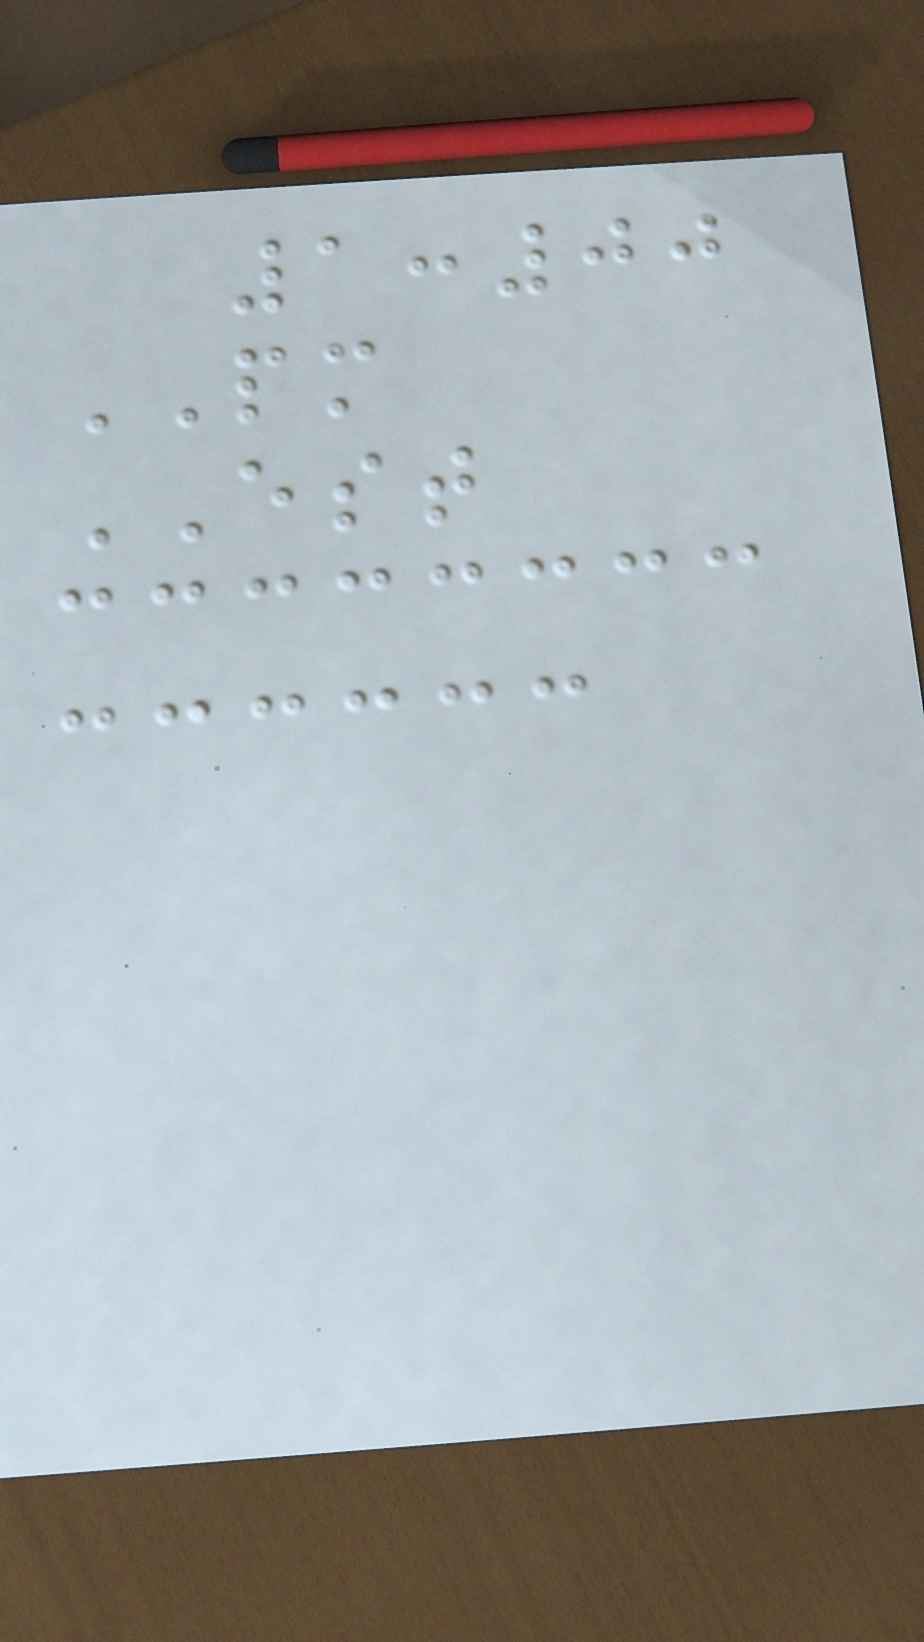1:00
PM
EST
